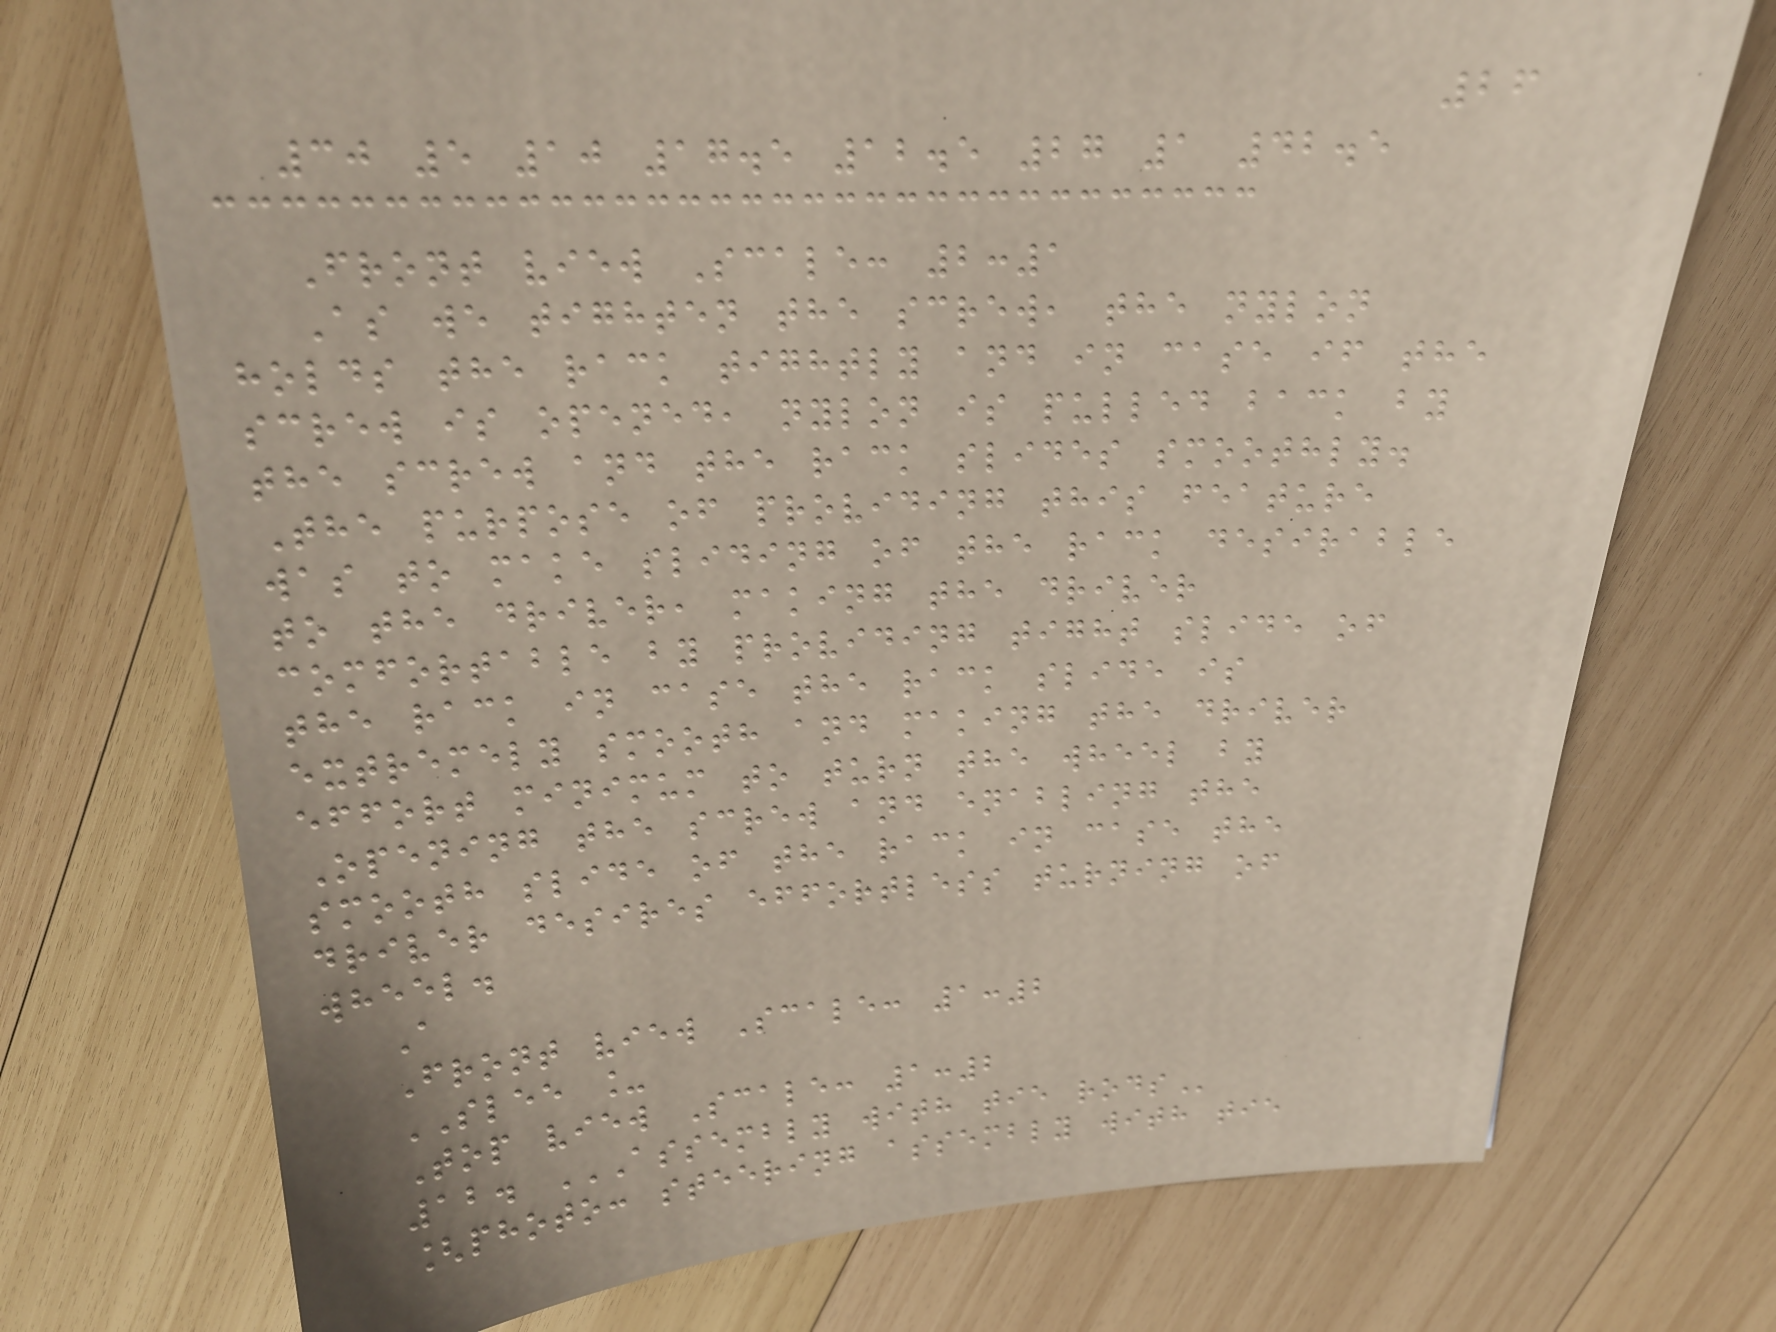26
30 5 10 17.5 12.5 27 1 42.5
Front view Scale: 2:1
As we tighten the screw, the nylon
holds the rack tightly and in case if the
screw is opened, nylon is pulled back by
the screw and the rack slides smoothly.
The purpose of providing this feature
was to make sliding of the rack desirable
to the driver, making the driver
comfortable by providing tight slide of
the rack in case the rack slide is
extremely smooth and making the driver
effort minimum to turn the wheel by
Opening the screw and enabling the
smooth slide of the rack in case the
driver desires effortless turning of
wheel.
A
Front view Scale: 1:2
SLEE _
Top view Scale: 1:2
12. ASSEMBLY WITH TIE RODS
[photo: steering assembly with tie
